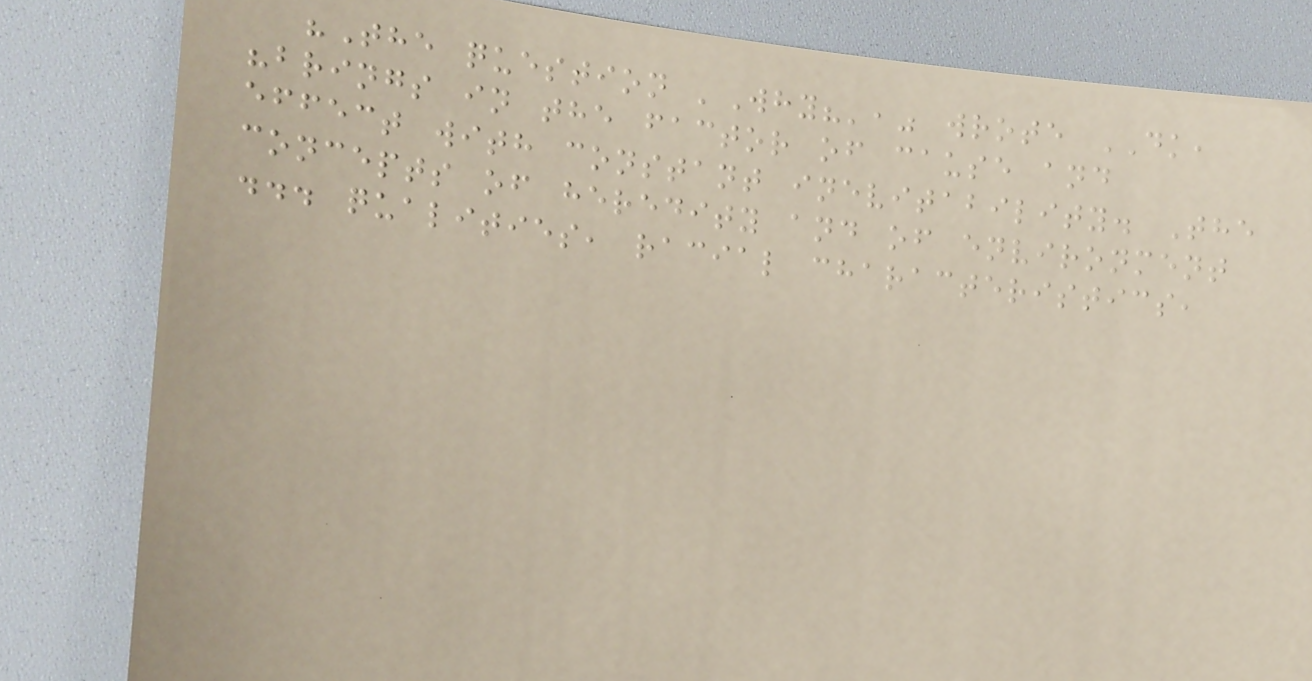"The question 'Why?'," wrote DK,
"brings in the factor of cause and
effect with constant inevitability. The
concepts of heredity and of environment
... qualities, racial characteristics,
